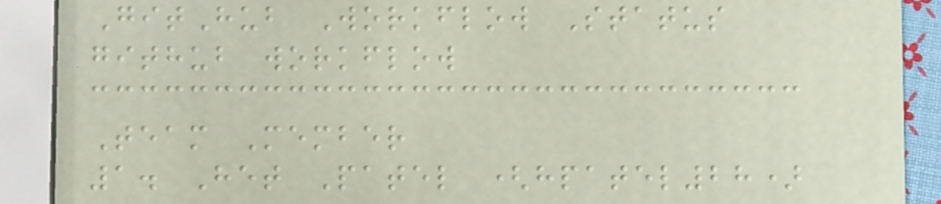GitHub Workflow Status
github workflow
Team Member
1. Het Patel (hpatel28)
